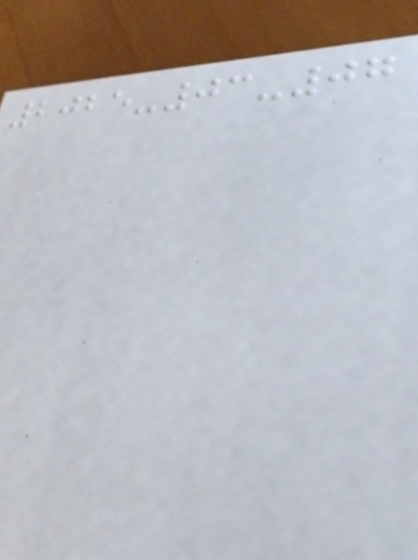2025-03-07
